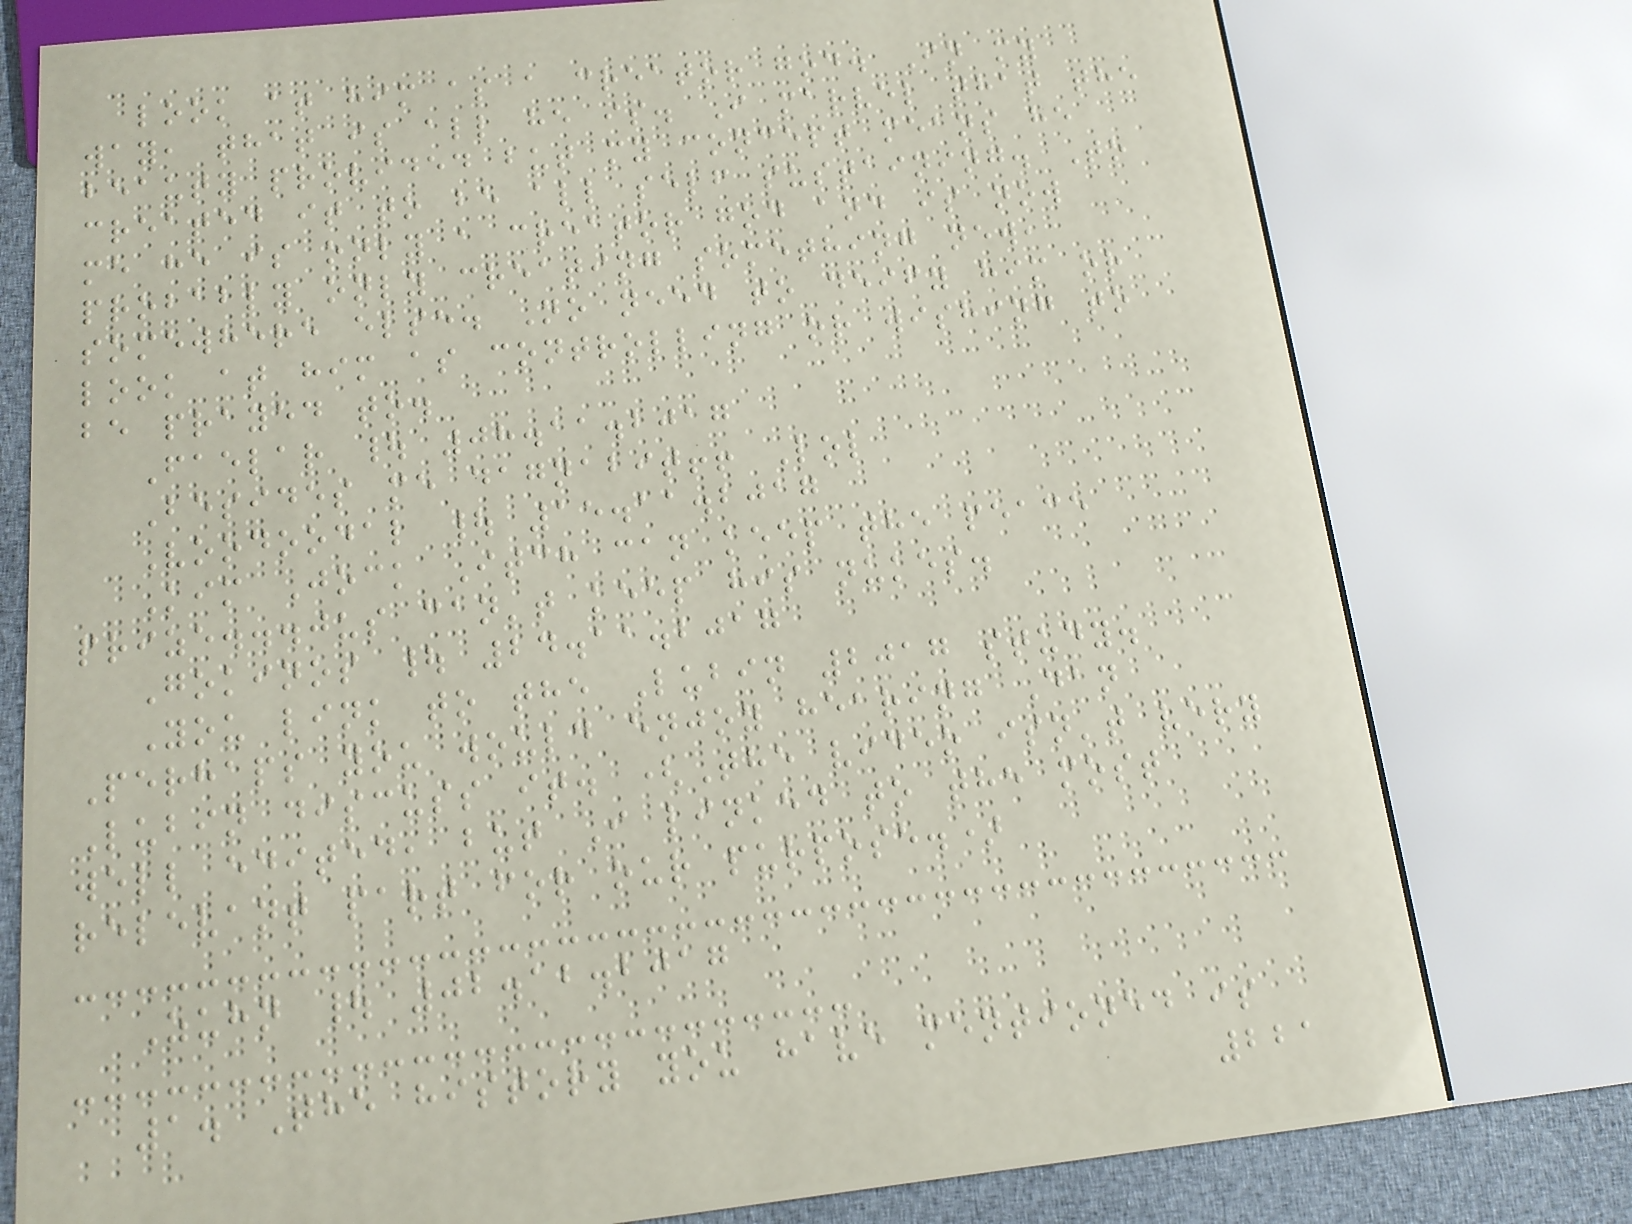look at him as a creator god. In my
way, that is all he is. I marvel that the
beauty provided but my concept means he
created it to be all self sustaining. To
me he is only a creator god and is now
probably only creating something new,
somewhere else. No need to deify him or
look at him as controlling or wishing to
be prayed to.
Faelar | 08.11.2017
Besides me dagnabit!! Lol
Voodoodal | 15.11.2017
Kim Jock Itch can keep the peace
prize...jus can't keep his nukes.
Gokinos | 24.11.2017
You link to the Lubin 2017 study.
Perhaps you would enjoy hearing Dan
Lubin discuss it. (The video isn't very
well edited, but I linked to the most
relevant part for our purpose.)
Zuhn | 02.12.2017
1. The history you have mentioned is
221
